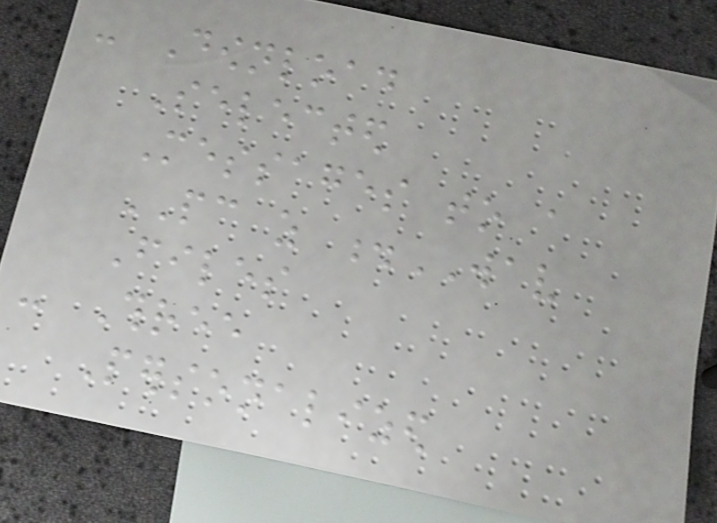- Download
Selected
Messages to a
PC as .WAV
Files
- Three
Personalized
